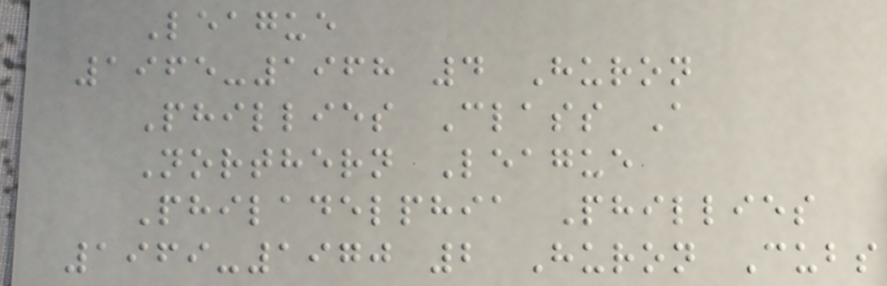League
1965-1968 4 Huron
Phillies Class A
Northern League
Philadelphia Phillies
1969-1970 2 Huron Cubs
